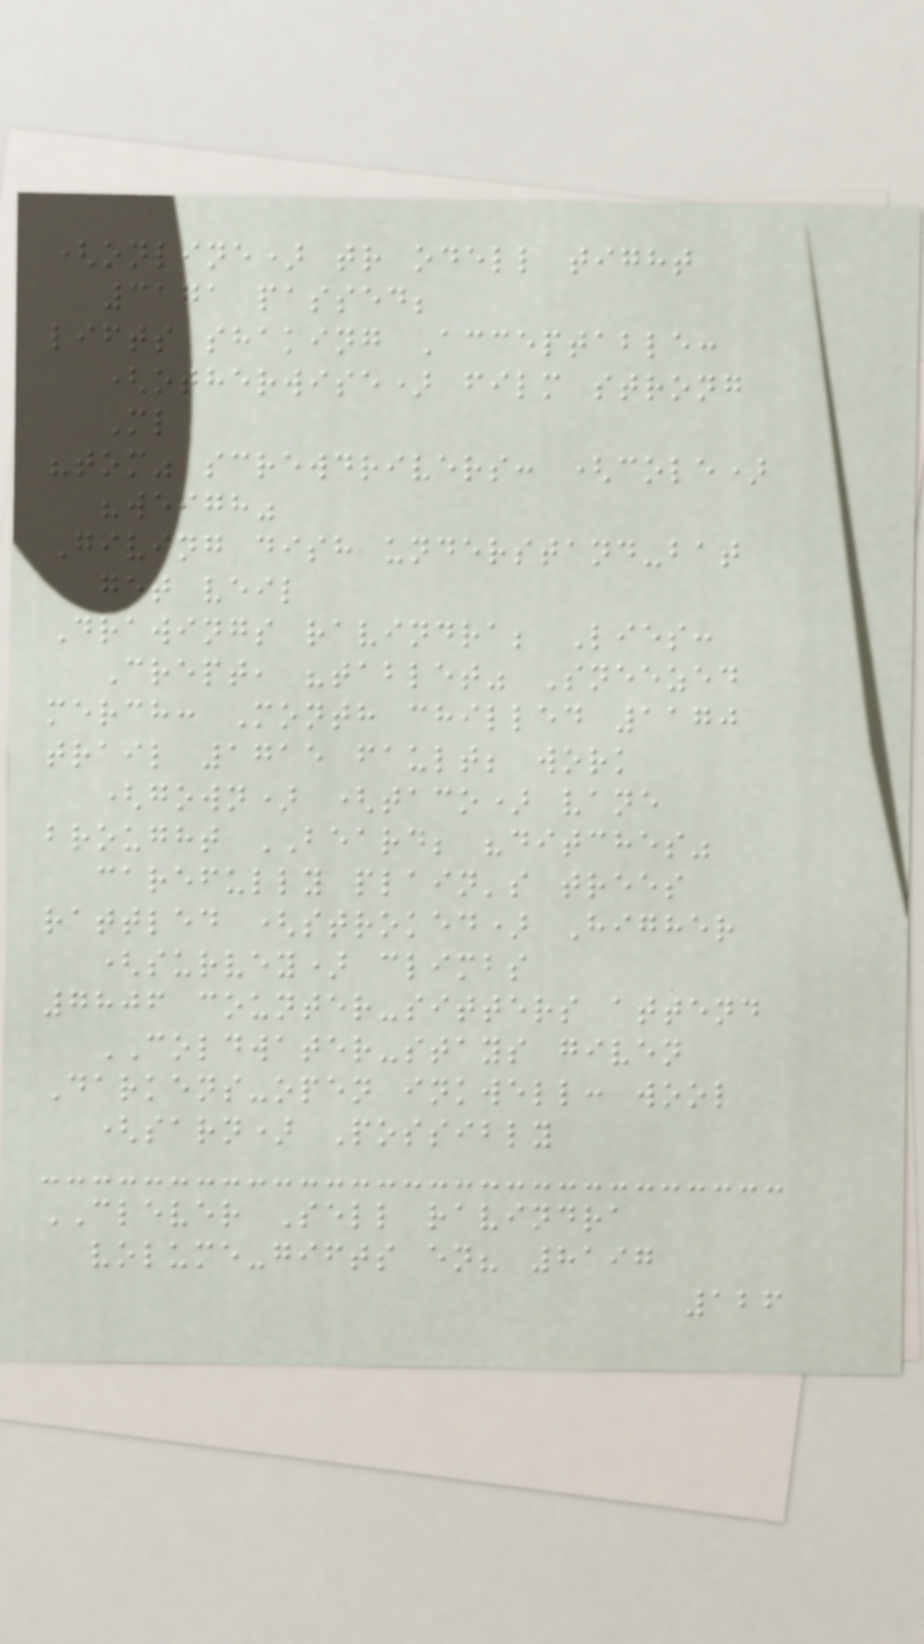(online) tr odell tight
3171 passed;
lifts shaking Acceptable:
(otherwise) film strong
Ml
"tom" screwdrivers: (cole)
"weigh"
Giving dish understand-bat
get veil
Drawings ravindra; Lies:
Crept, "tablet" Sneezed
merch: Month chilled 1170
trail 1715 fault; work
(gown) (taco) vane
brought BEARD; "ditches"
carefully plain's trees
rattled (stroked) Higher
(survey) climbs
7806 counter-sitters attend
COLDWATER-stays given
Darkens-open inkwell: wool
(sarn) Possibly
CLEVER Sell ravindra
volume-gifts en? 8197
126
